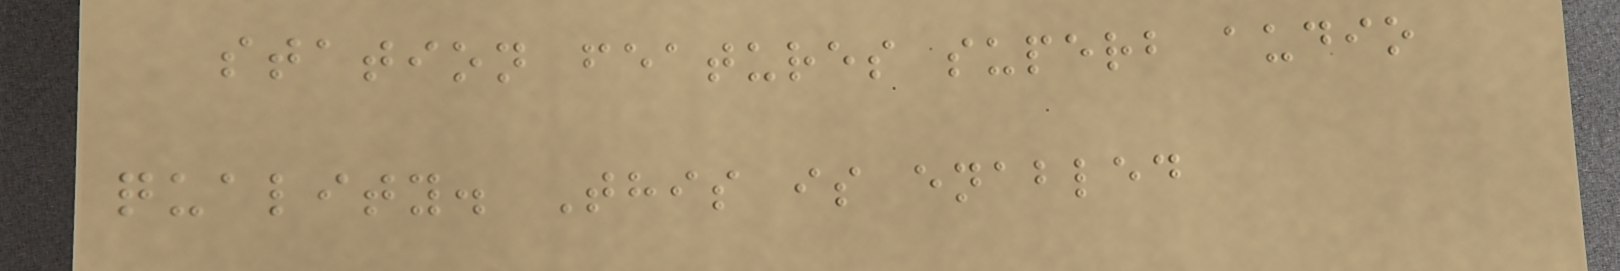station features superb audio
quality. This is enabled
